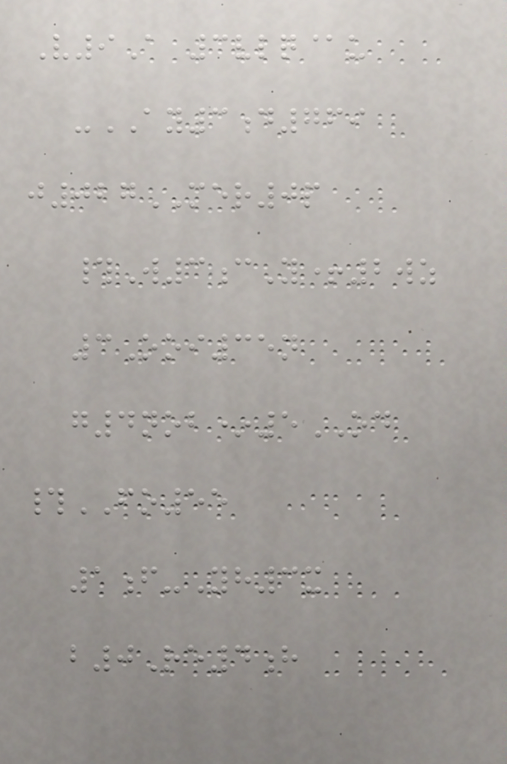V9A 3vlq@u
-AY3d769
j027MER0p
#W3cY+2wz
3Ooi35n
g4nob*5OD
#FO55
1f-Yh3x
b0Re4h
